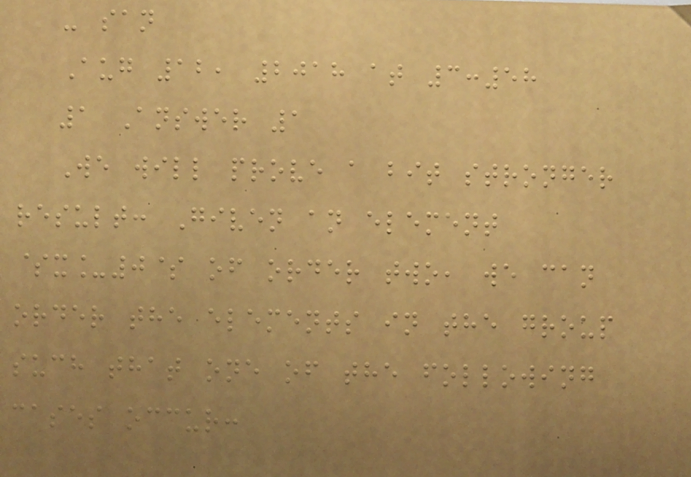- san
Aug 12, 2018 at 3:58
1 Answer 1
We will prove a bit stronger
result: Given an element
$x_0$ of order two, we can
order the elements in the group
such that one of the following
cases occur:
